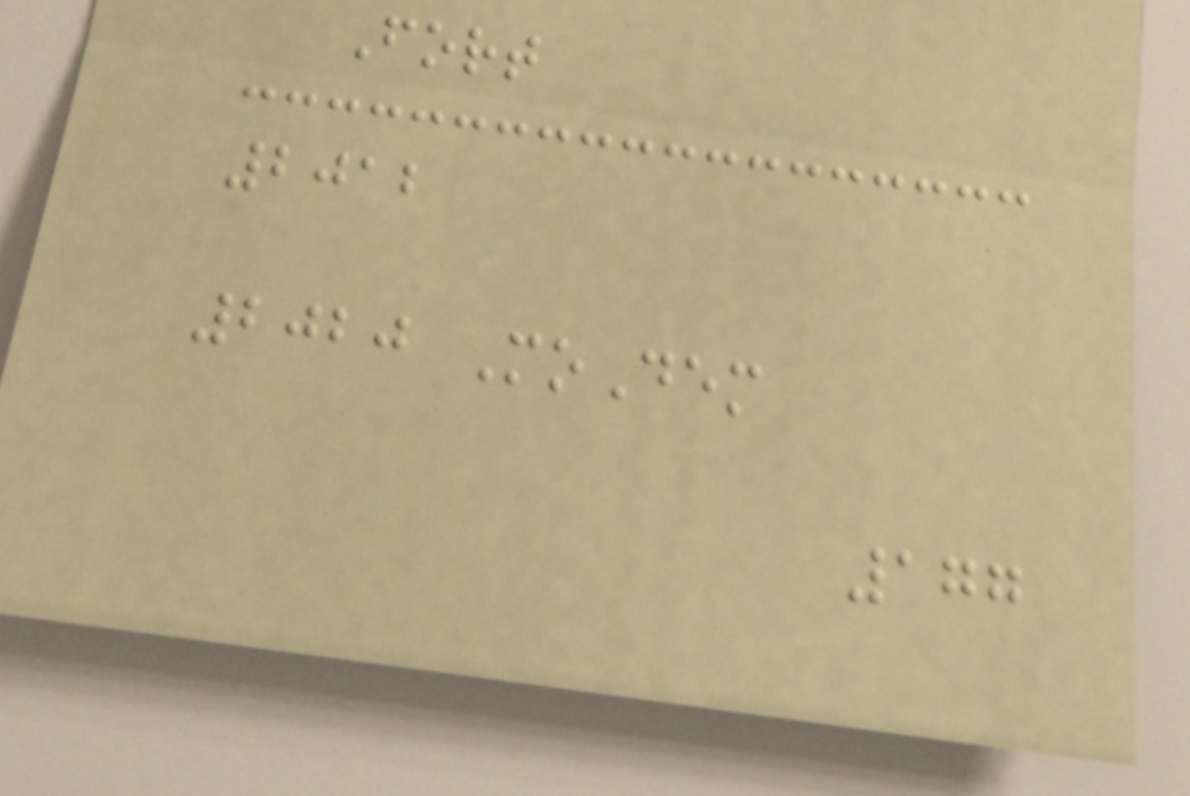Fort
2012
2020 MoDem
177
